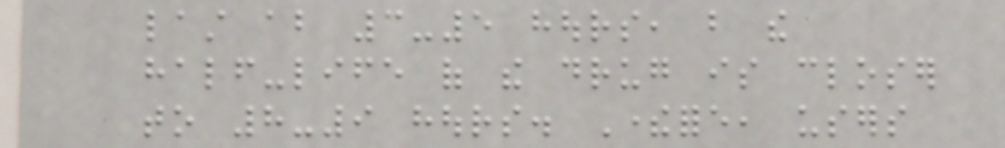last about 3-5 hours, but the
half-life of the drug is closer
to 8-9 hours. Therefore, users
